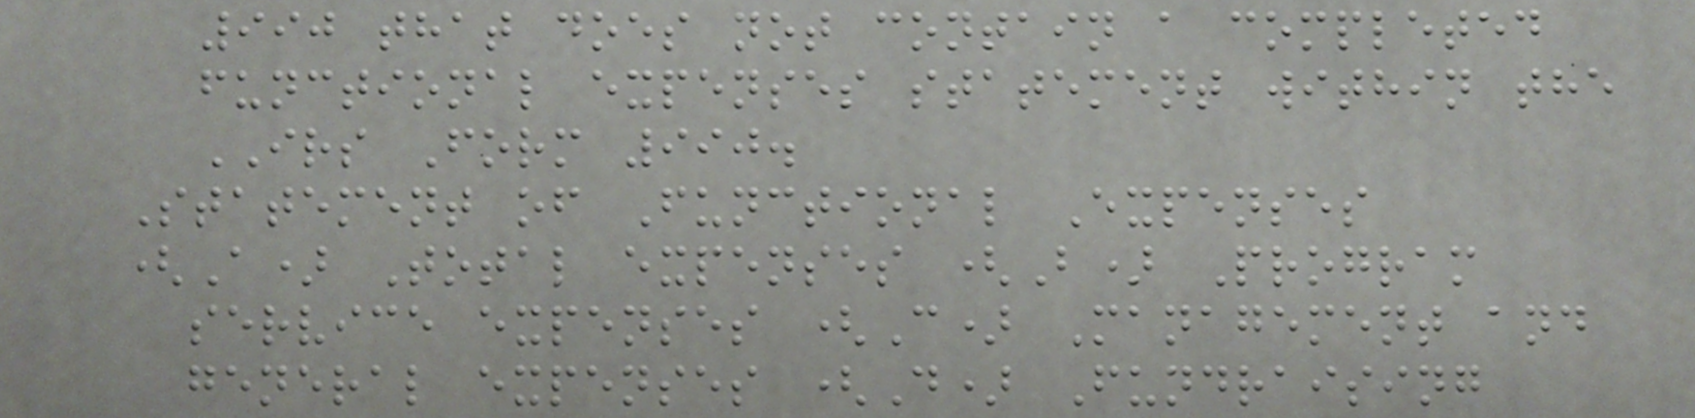990 that does not contain a completed
functional expenses statement within the
IRS Form 990.
Statement of Functional Expenses
(A) Total expenses (B) Program
service expenses (C) Management and
general expenses (D) Fundraising
